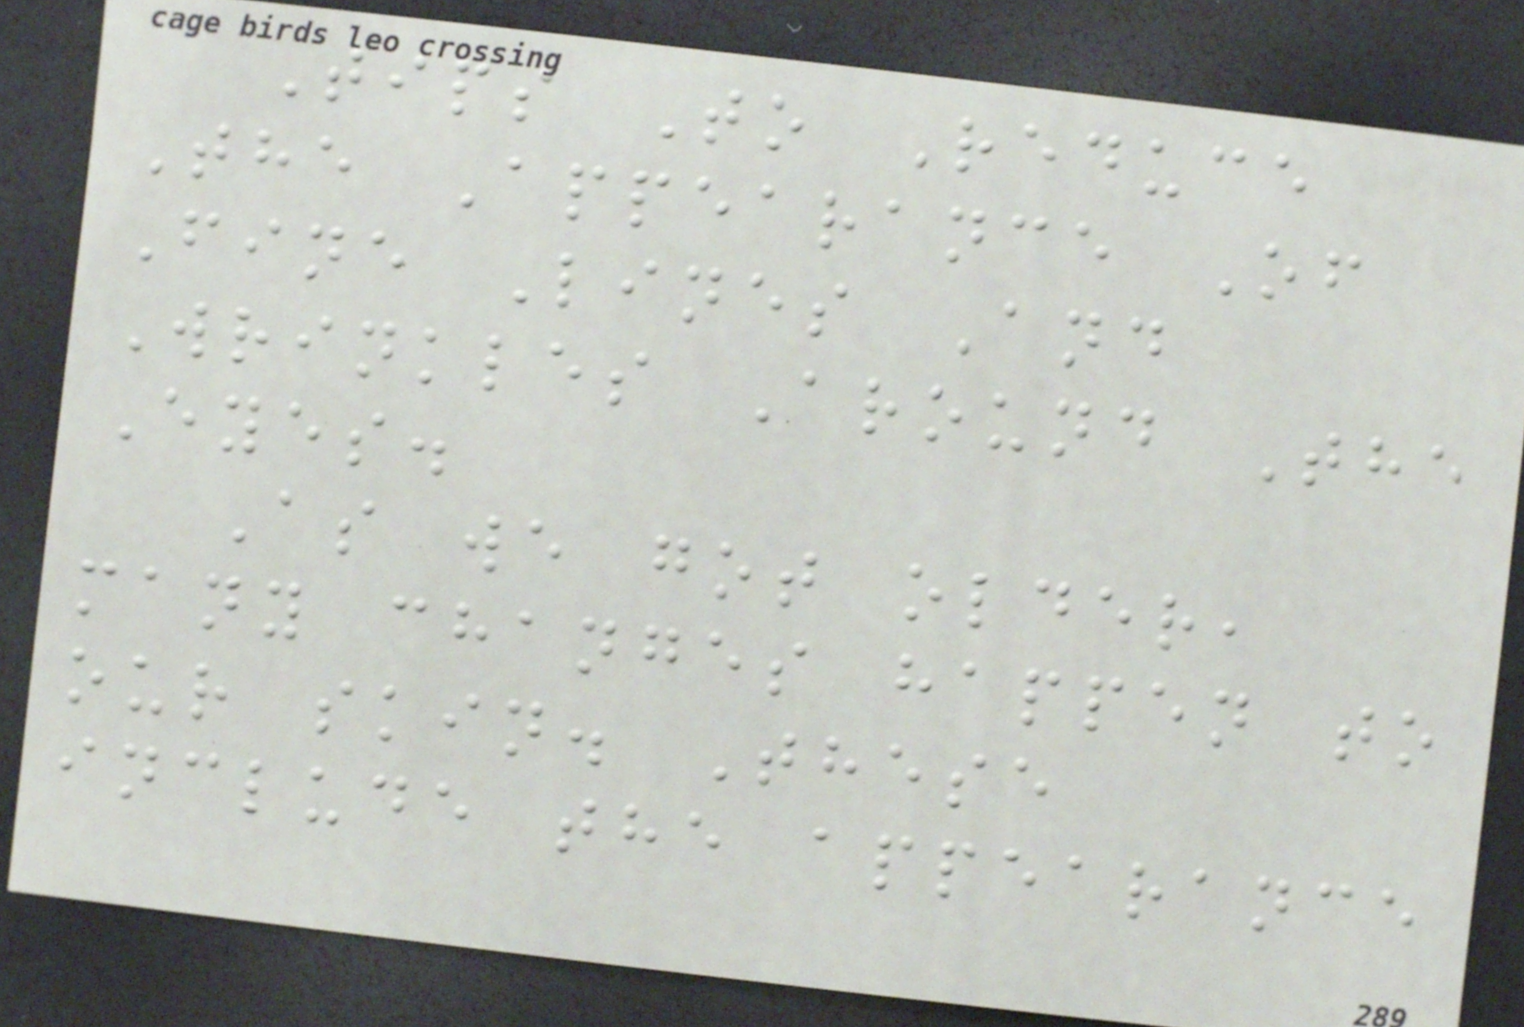Tips To Reduce
The Appearance Of
Fine Lines And
Wrinkles Around The
Eyes.
As we got older,
many changes happen to
our skin. These
include the appearance
